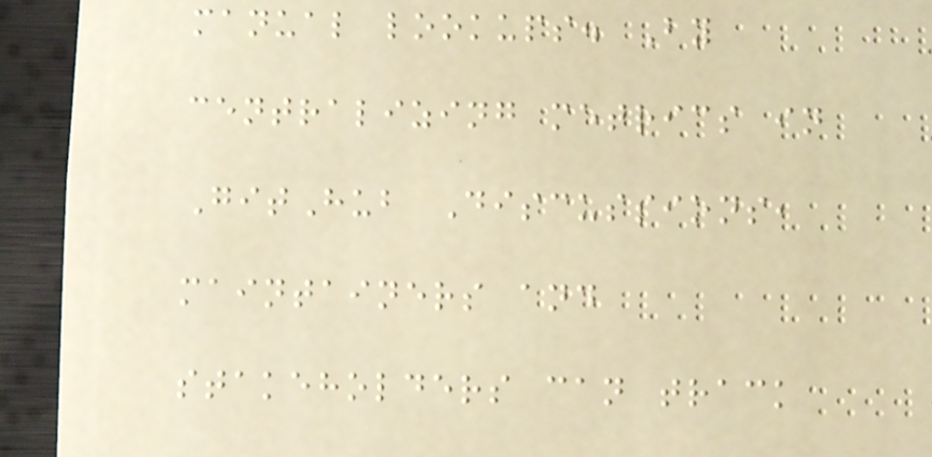manual lookups. By
centralizing metrics in
GitHub Discussions,
maintainers and
stakeholders can track
